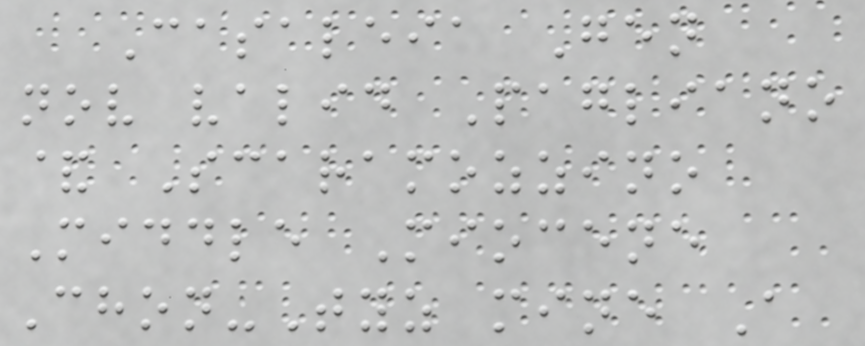Casaleia Gen
nov valid Pagliano
& Scaramozzino
Middle Miocene
Chon-Tyz mine A
